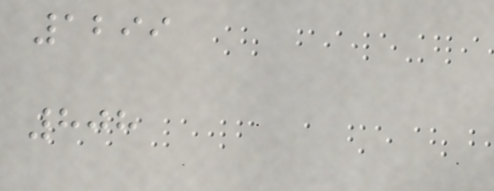1299
808
